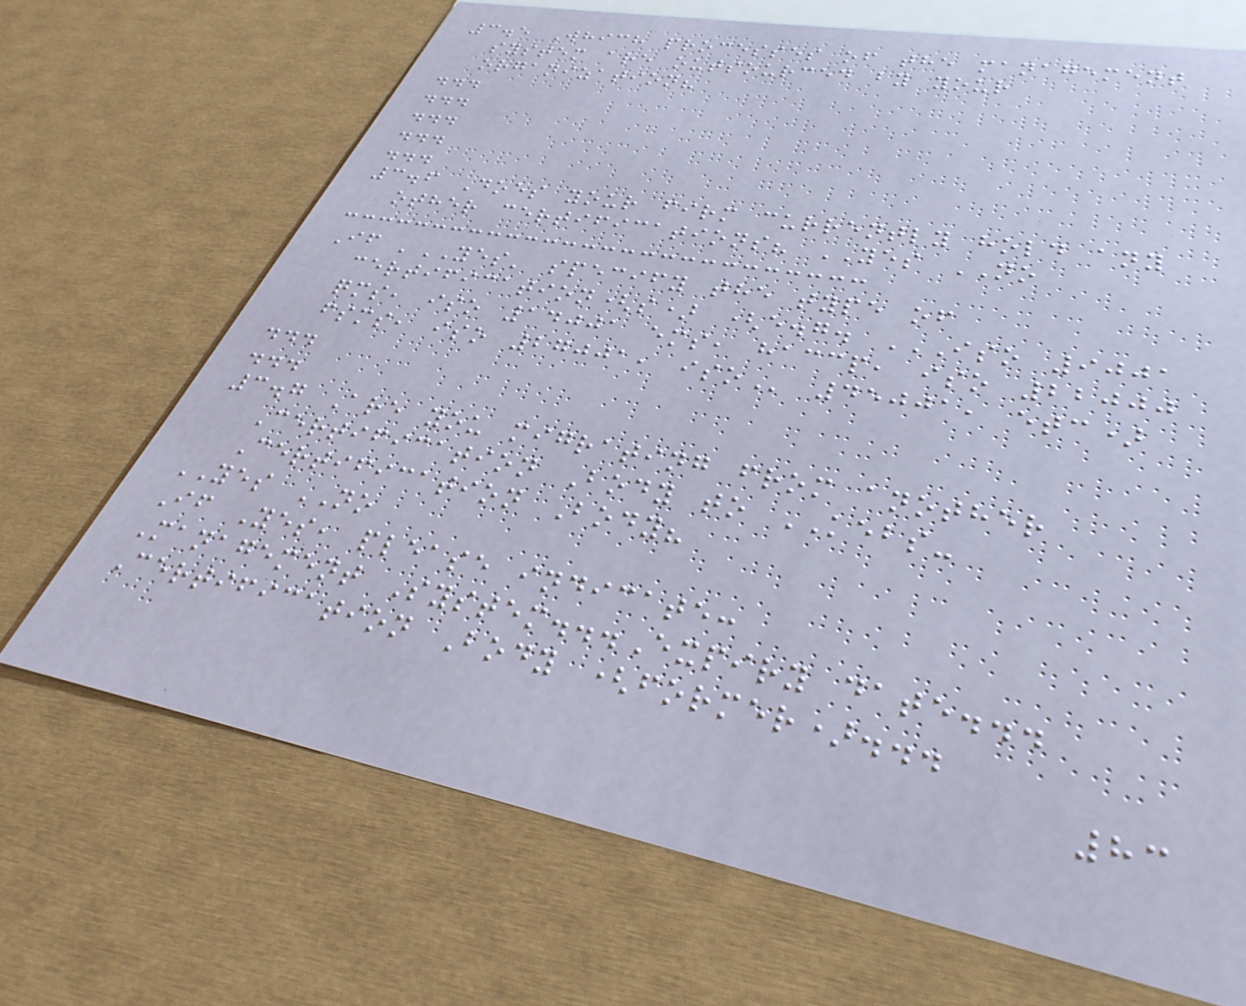3.5 Which processes of the management
system are outsourced by your
organization?
...
...
...
...
...
3.6 Does your firm currently hold any
other certifications? YES NO
If 'YES' specify the type of
certification(s) (e.g. ISO 9001
QMS, ISO 14001 EMS, HACCP, ISO 22000
FSMS, ISO 27001, ISO 45001, etc)
...
...
3.7 Are you migrating from another
Certification Body to KEBS-
Certification Body?
YES NO
If Yes, please indicate:
Management System...Expiry date...
Certification Body (former)...
83
